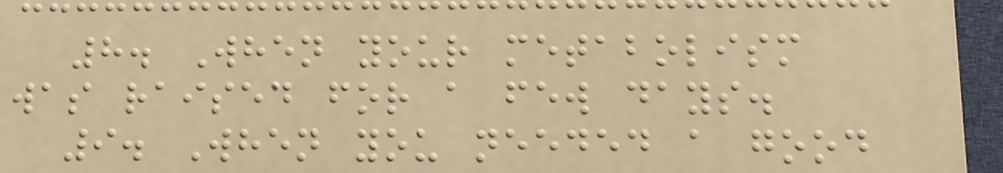8. When your metabolism
was raised for a few days.
9. When you needed a good
